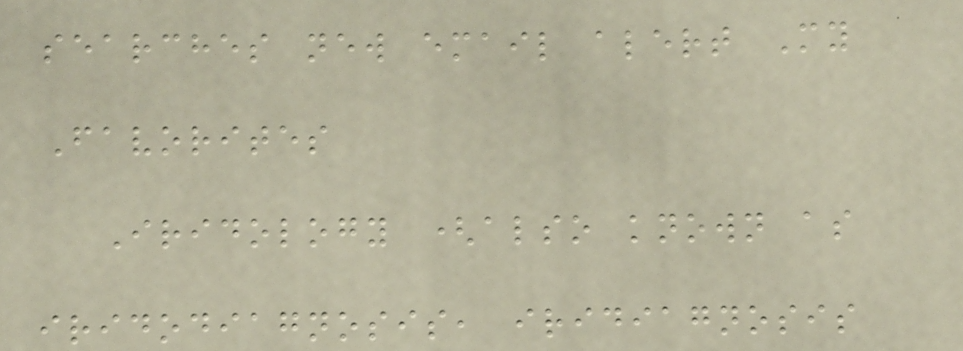searches new email alert My
Favorites
Iridology (also known as
iridodiagnosis, iridiagnosis
